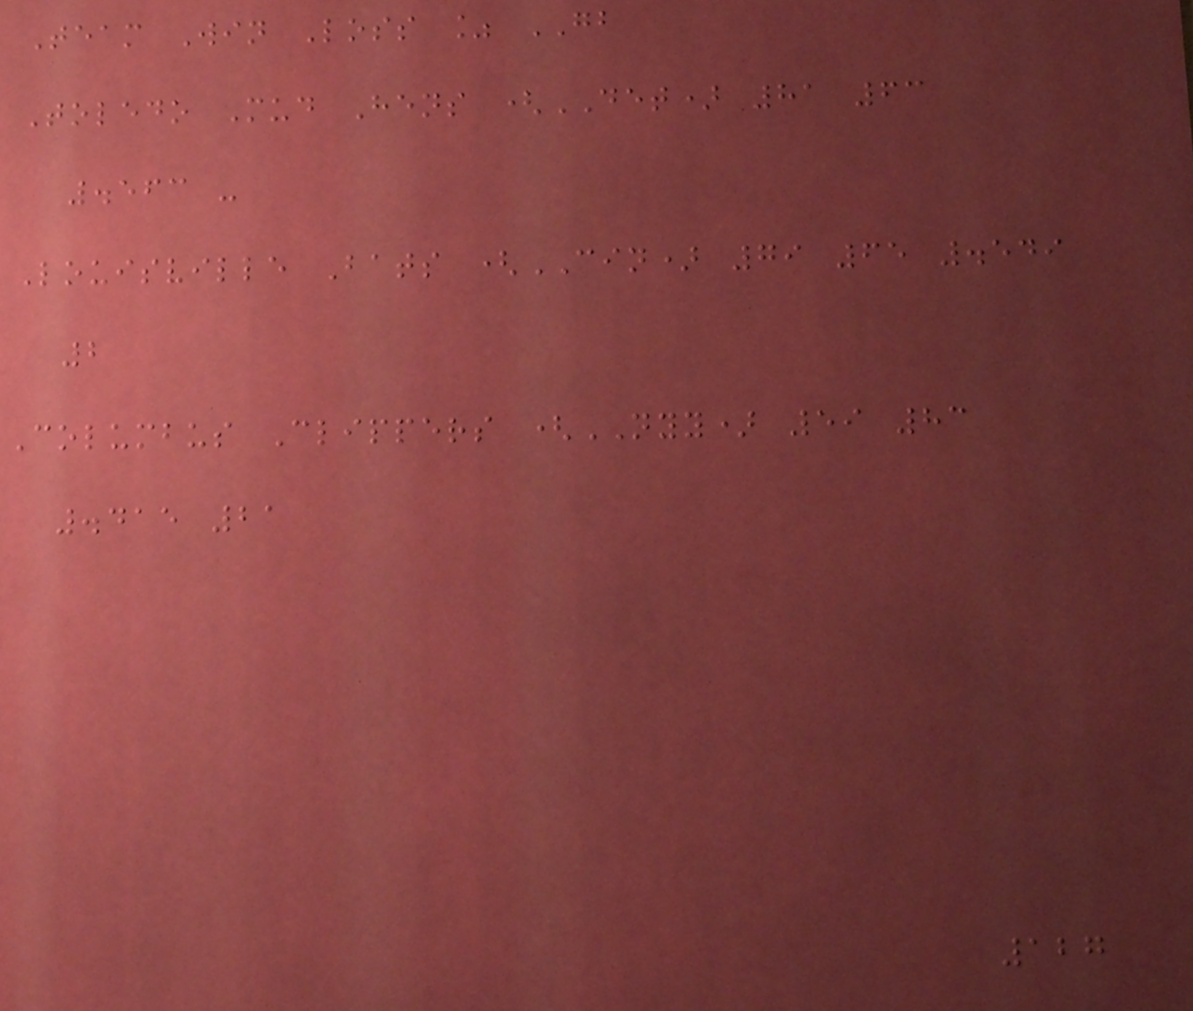Team Win Loss % GB
Toledo Mud Hens (DET) 81 63
.563 -
Louisville Bats (CIN) 79 65 .549
2
Columbus Clippers (NYY) 59 83
.415 21
127
